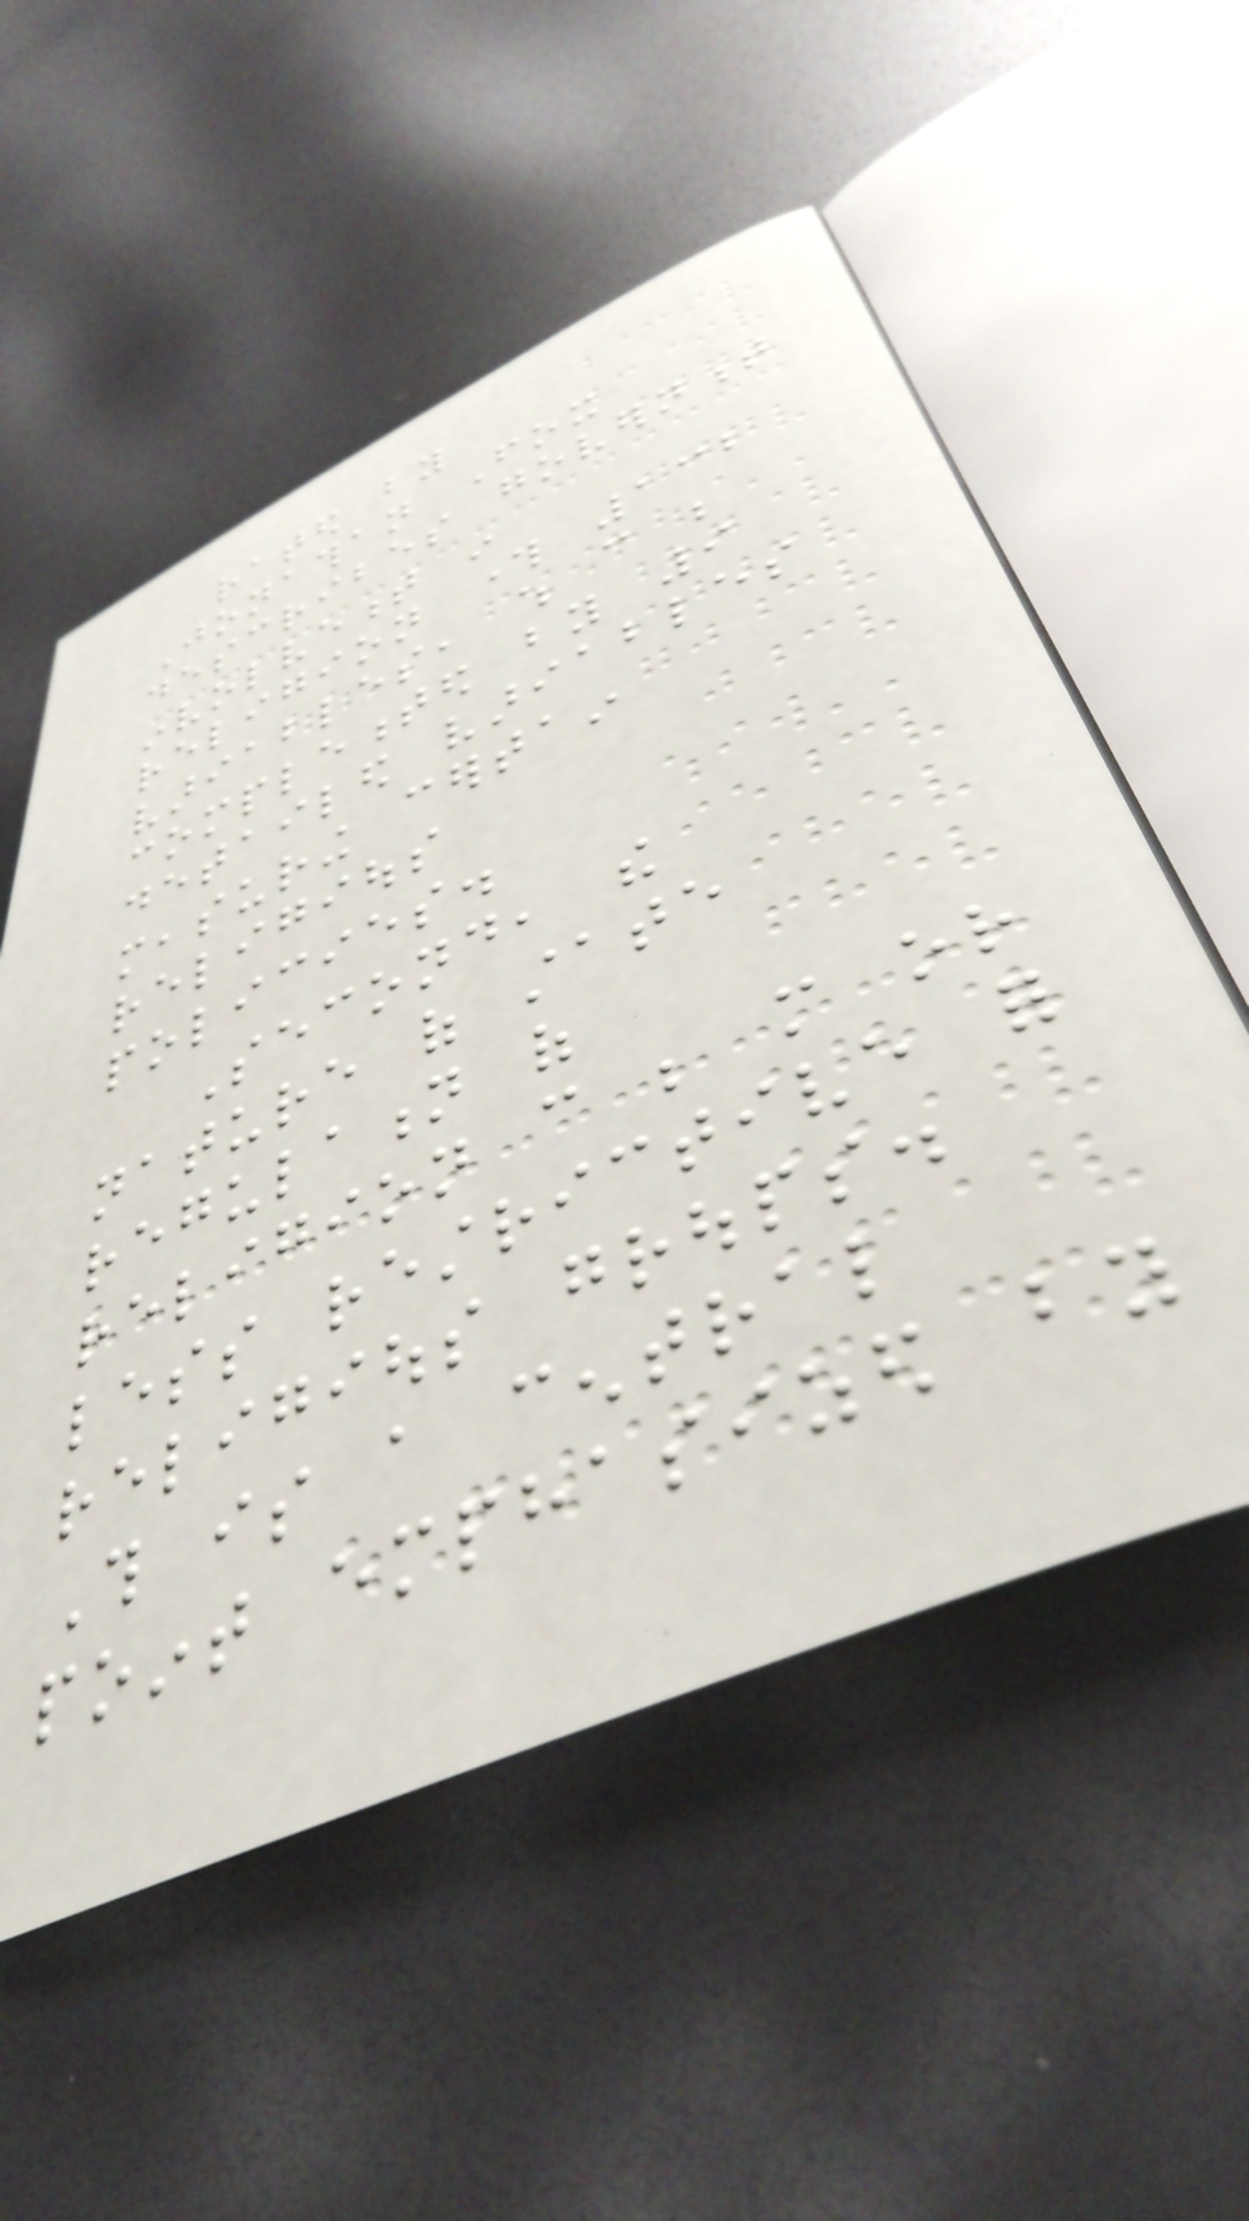rated by
Jonathan Fox
describes government
involvement in
religion through 132
variables, which can be
complemented by 9
detailed variables
measuring certain
religious
policies.
Second, the
nature of state
regulation of
religion can be more or
less restrictive for
religious groups.
This is a central
point emphasized by
